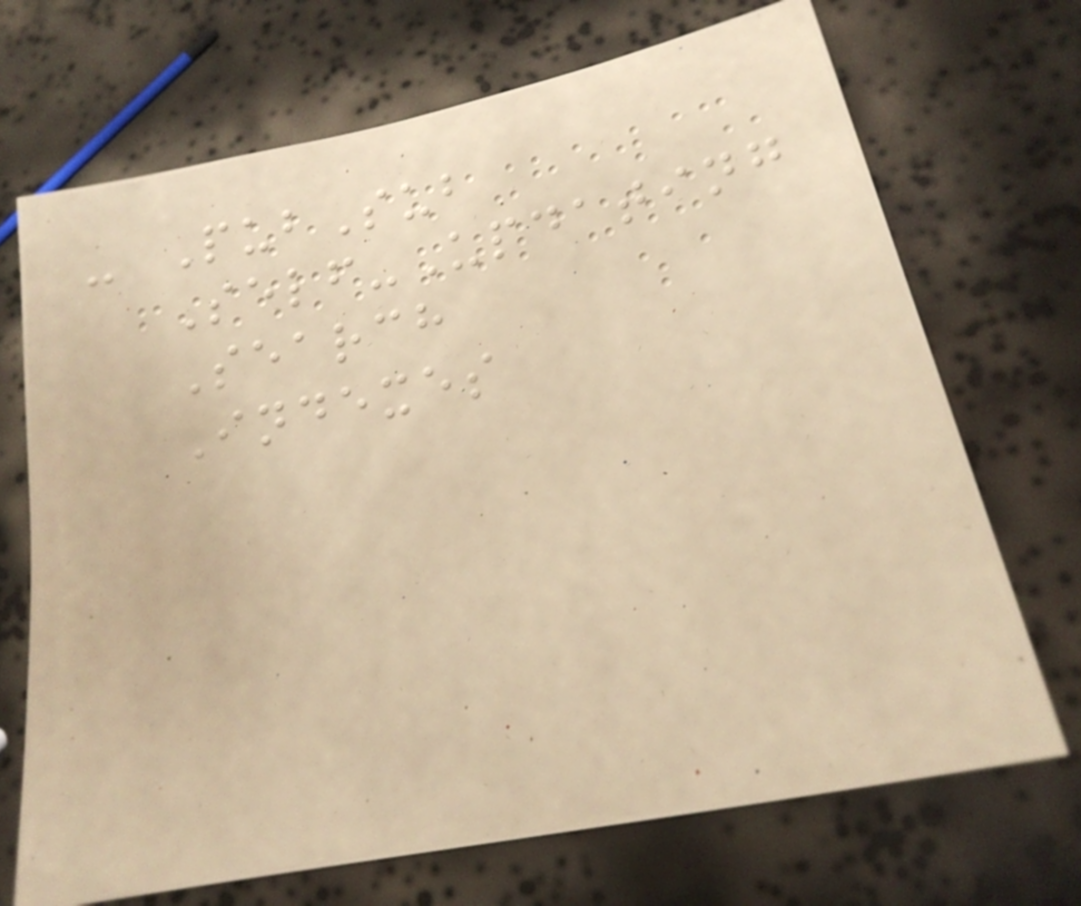- PubSub
Self-Updating
Search
Indexes
